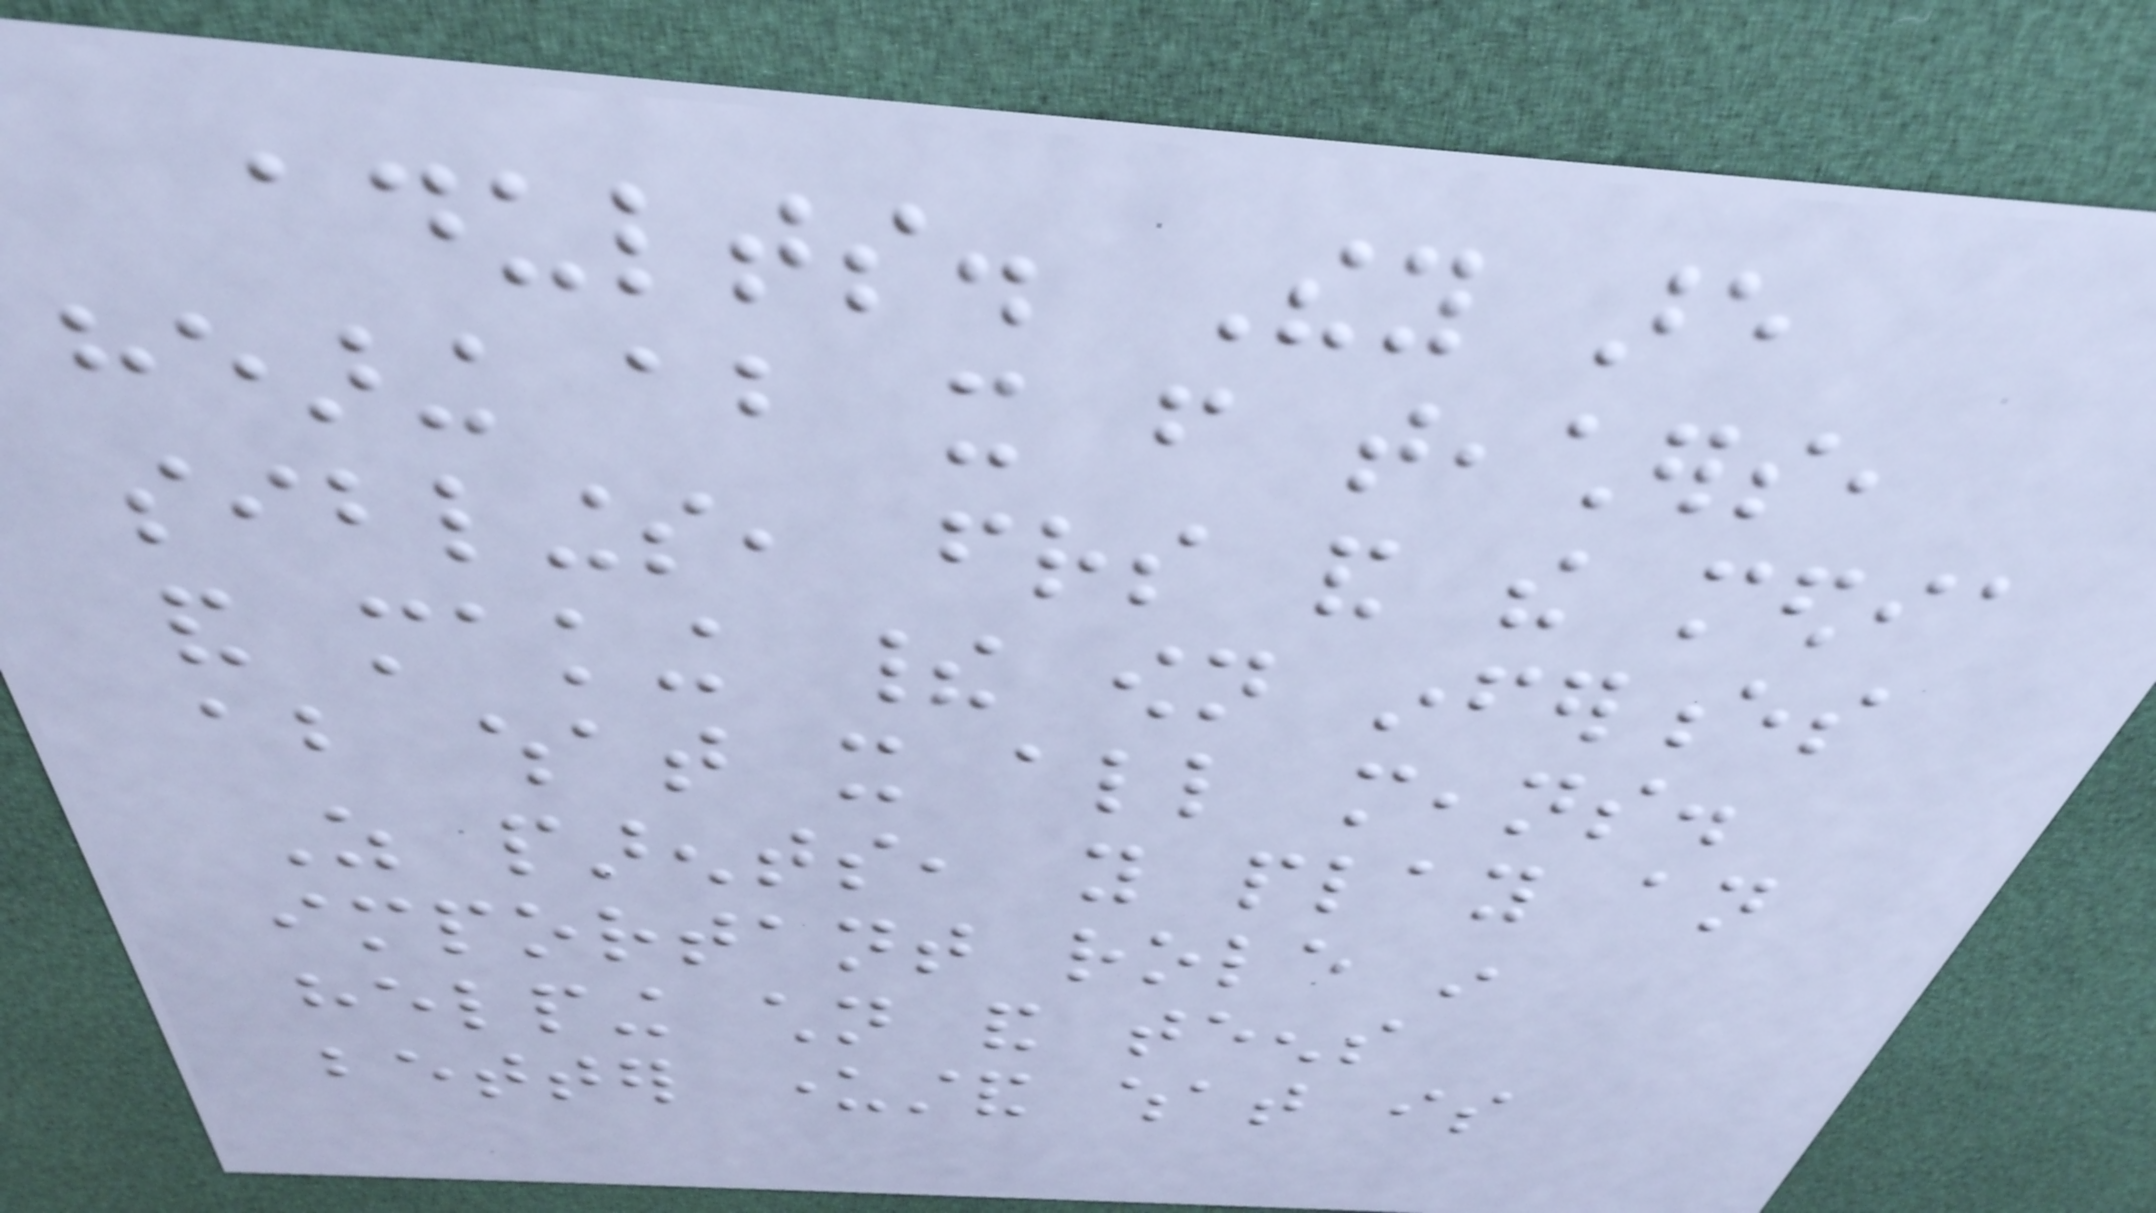adults. They are
hearing about it from teachers,
siblings, friends and the media
and making their own inferences
about what it all means.
As parents, you play an
important role in
helping children and teens
better understand what is
